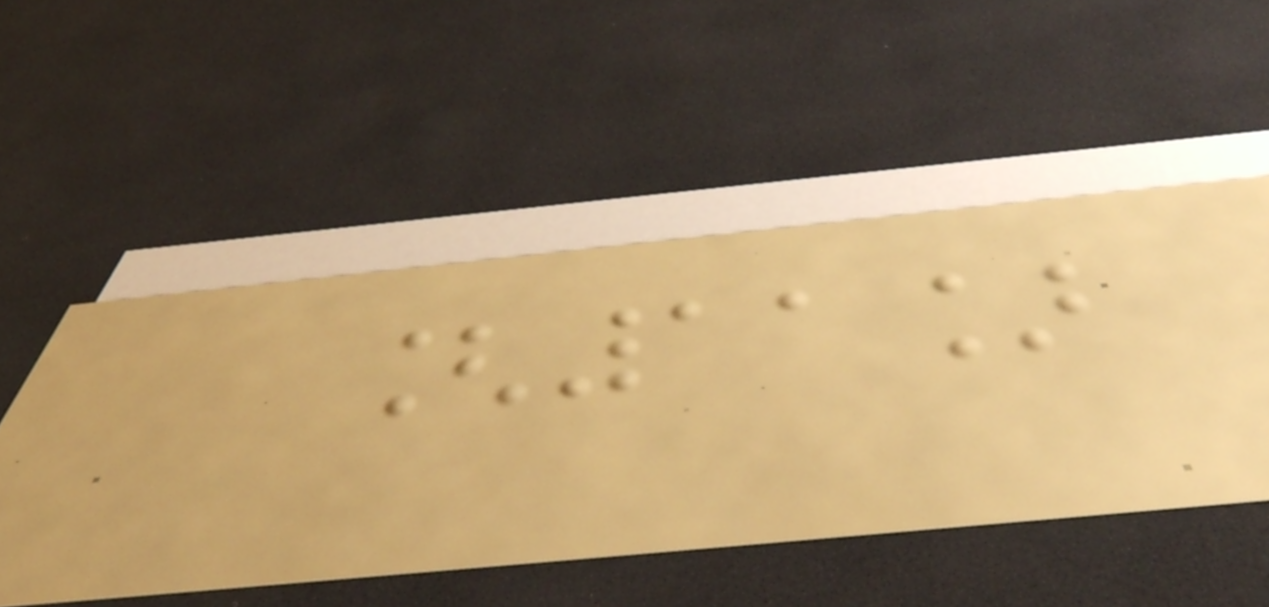[11]
